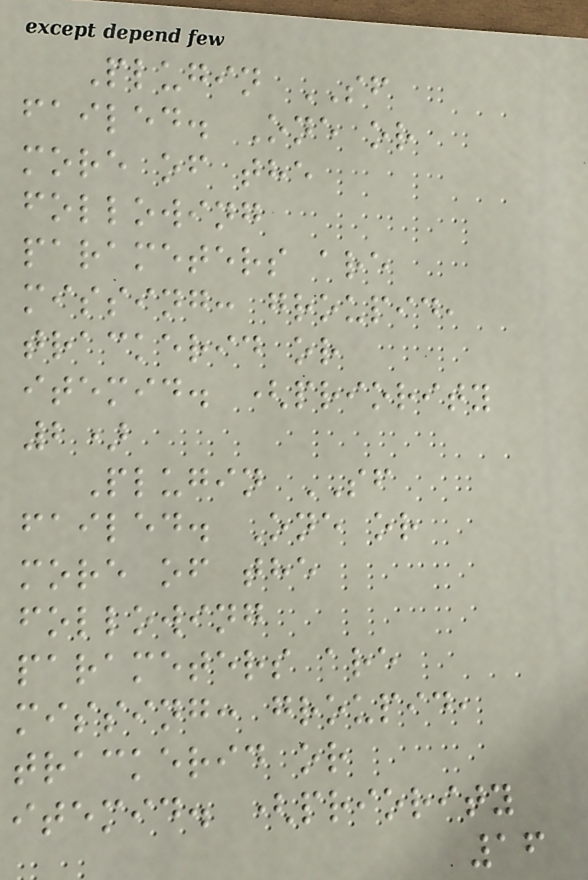Plugin SF
failed. One or
more of the
following
parameters are
missing: groupid,
trackerid or
itemid. (priority
2)
Plugin SF
failed. One or
more of the
following
parameters are
missing: groupid,
trackerid or
itemid. (priority
16
